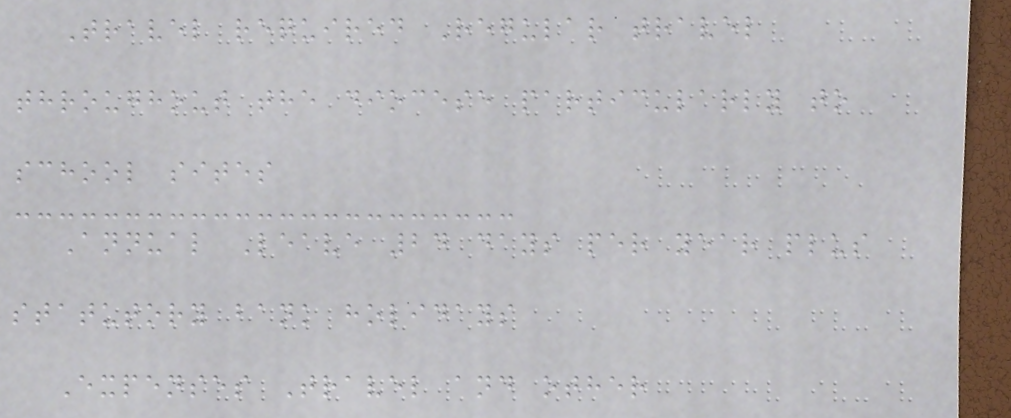Travel required Regular travel
throughout the diocese particularly to
school sites
Annual Leave 24 days per year plus
statutory bank holidays
Expenses Travel and other
